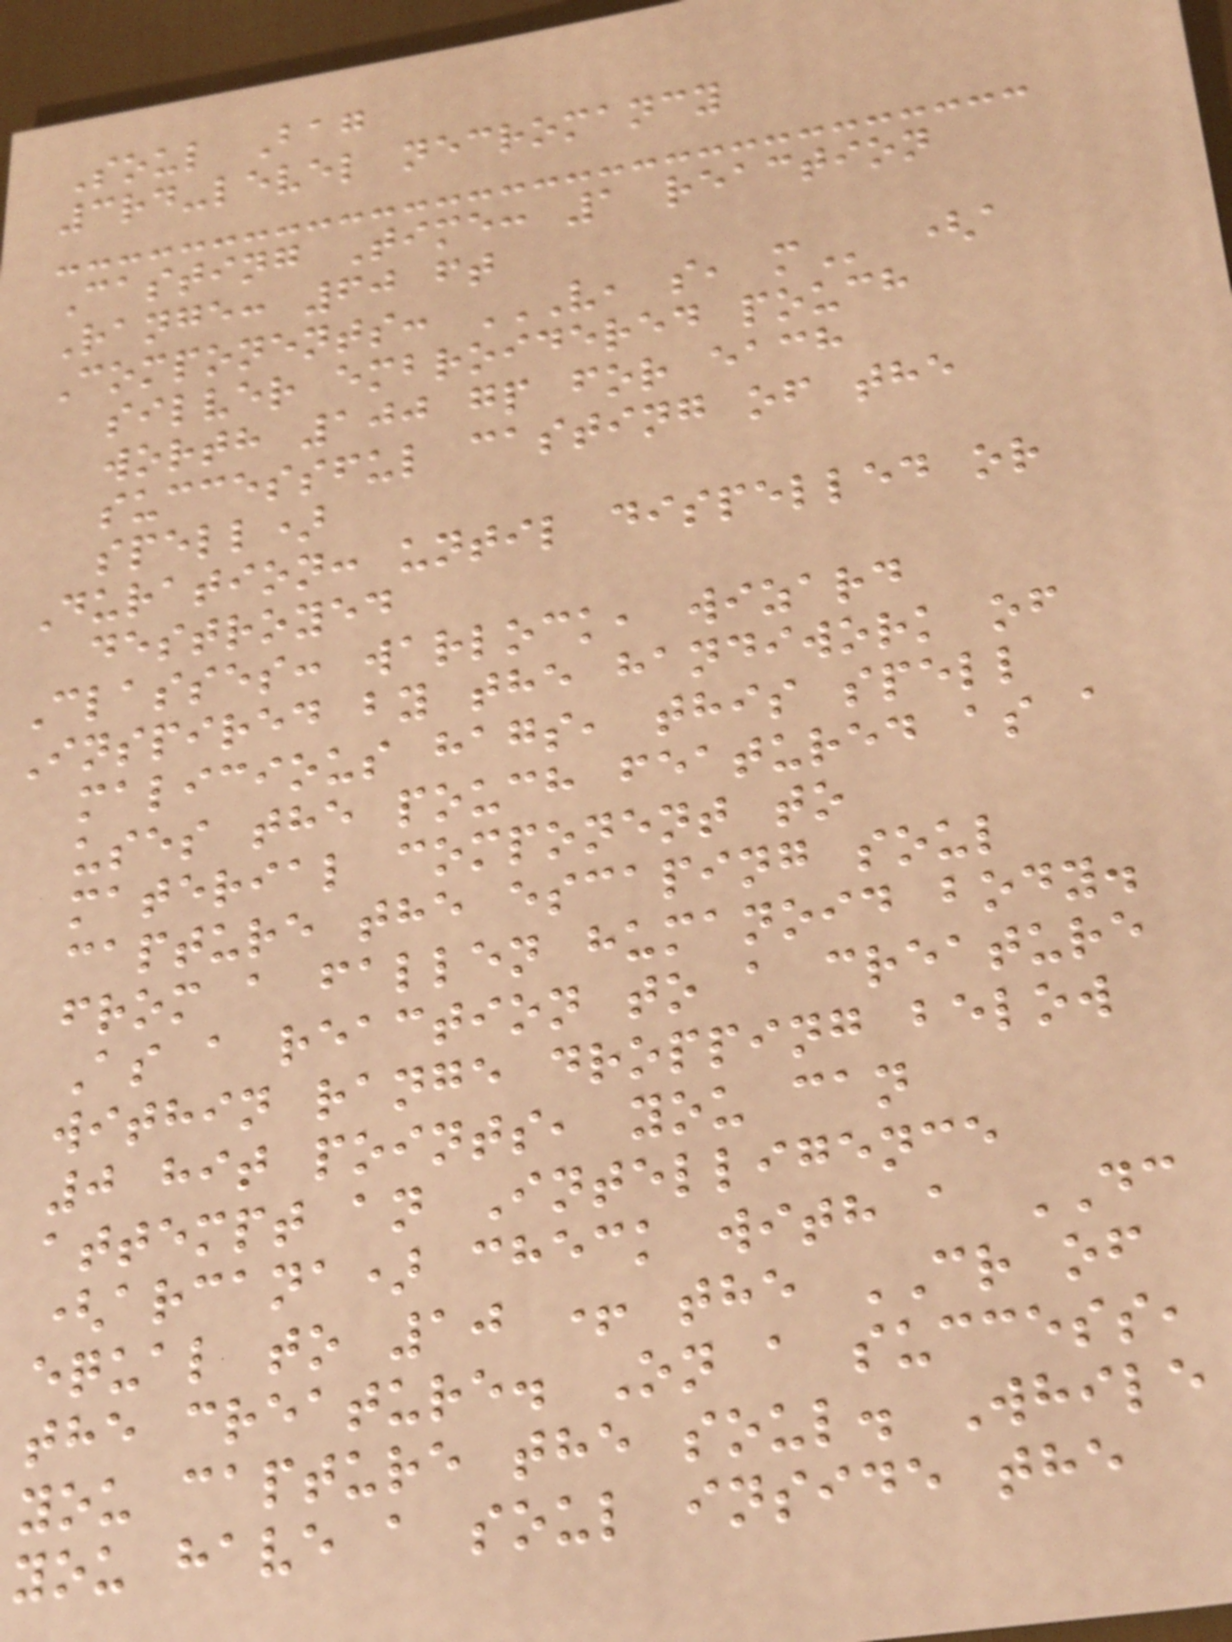Soul Bag
3rd-level necromancy
Casting Time: 1 reaction
Range: 60 ft
Components: V, S, M (a
silver embroidered pouch
worth 100 gp for each
successful casting of the
spell)
Duration: until dispelled or
destroyed
Classes: warlock, wizard
Inspired by the handiwork of
malicious hags, this spell
uses the pouch featured as a
material component to
capture the escaping soul
from a fallen humanoid body.
As a reaction to a creature
within range dropping below
0 hit points, you can
attempt an Intelligence
(arcana) check with a DC
equal to 10 + the CR of
the creature. On a success,
you capture the soul. While
you have a soul inside the
